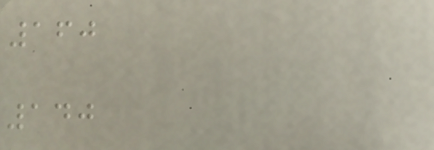160
140
